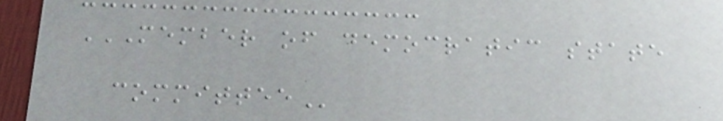MEMBER OF DEMOCRATIC STATE
COMMITTEE
